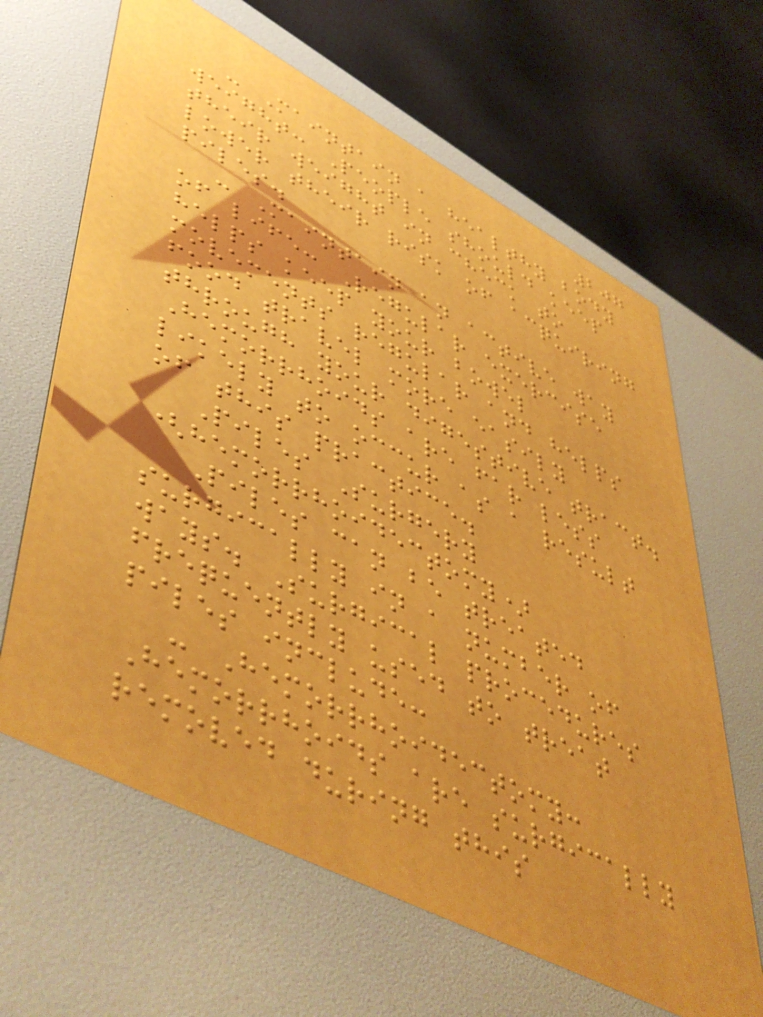207
- Maintain a healthy body
weight: People should keep
their weight in check to
lower their risk of acquiring
piles.
- Maintain an active way
of life: Regular exercise
helps keep your bowel
movements regular and helps
food travel more easily
through your digestive tract.
Hemorrhoids are far less
likely to occur as a result
of this practice.
Piles Surgery
(hemorrhoidectomy)
Piles can be treated
surgically in a number of
ways. Surgical procedures
frequently used to treat
piles include:
- Hemorrhoidectomy:
Hemorrhoids are surgically
removed during this
